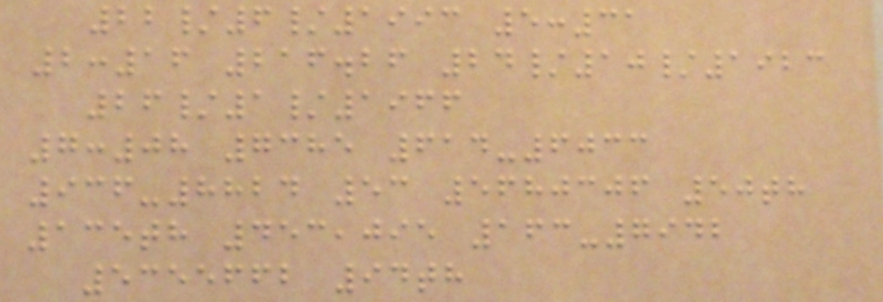22/6/1993 5:31
2:16 216.26 24/10/1923
26/1/1966
7:08 7385 614-6033
936-8824 53 5680306 50th
135th 453,095 163-7942
5355662 94th
